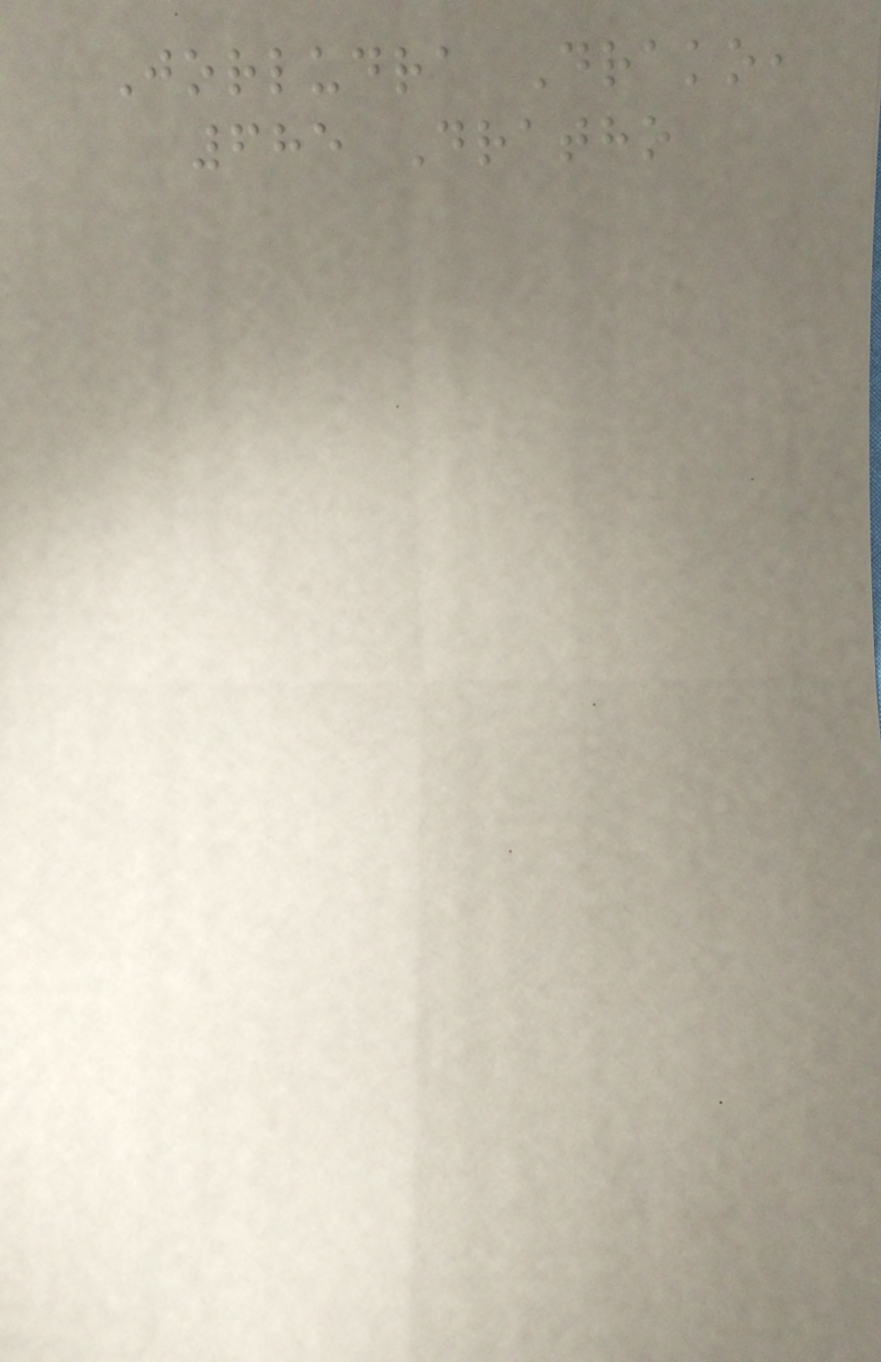Jorludra Drako,
685 Dratho
